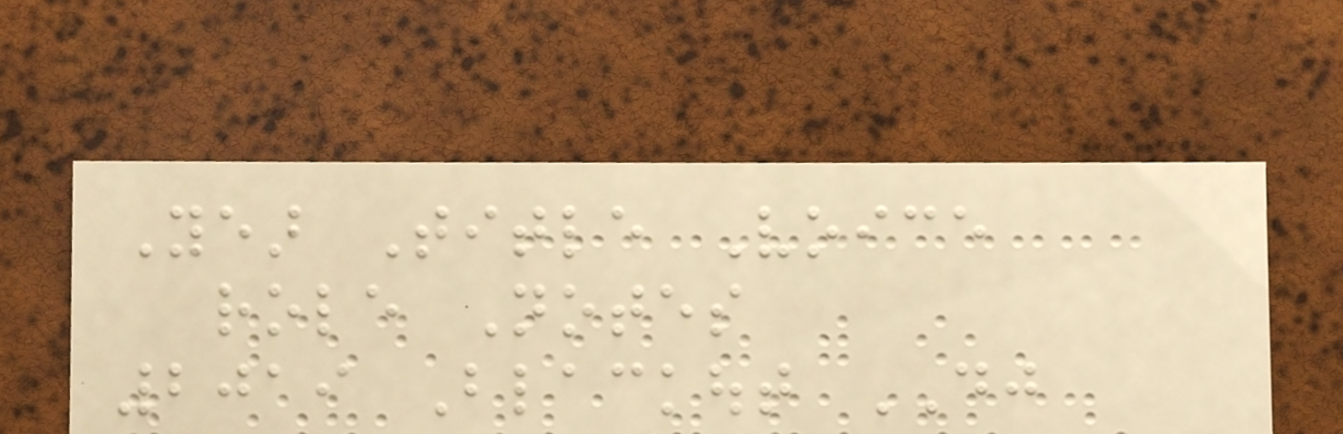Year Title Voice
role Notes
2019 Blackout DJ
